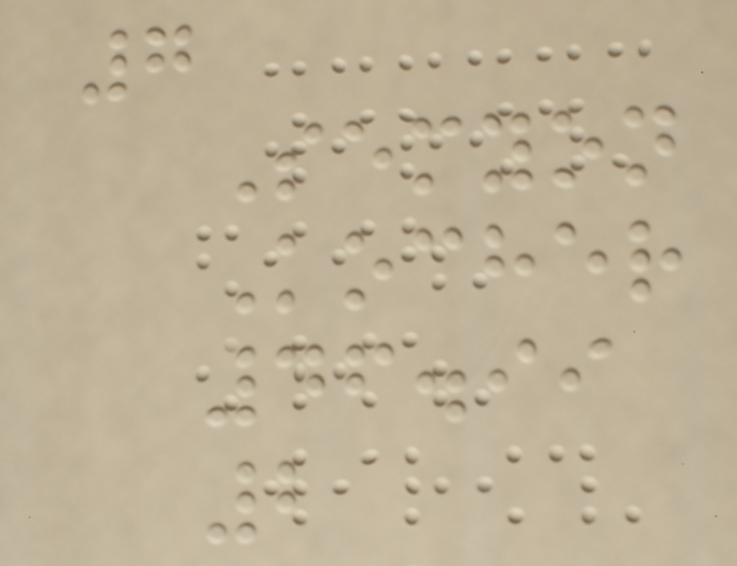7
Semyon
Kocher
46.99
2
